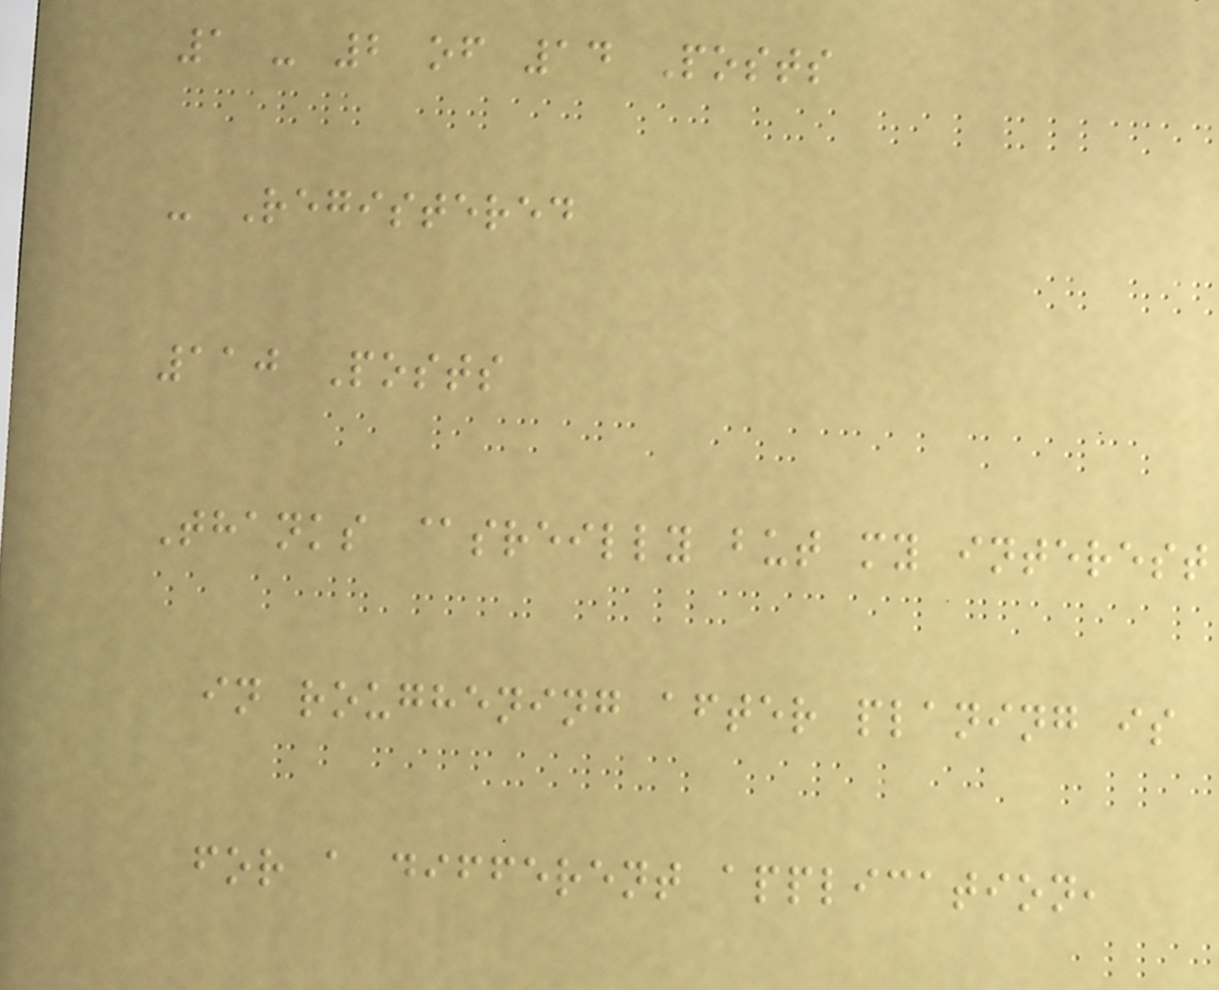1 - 2 of 14 Posts
- Registered
110 Posts
Thanks @sreilly but my interest
in roughening after planing is
for a different application,
